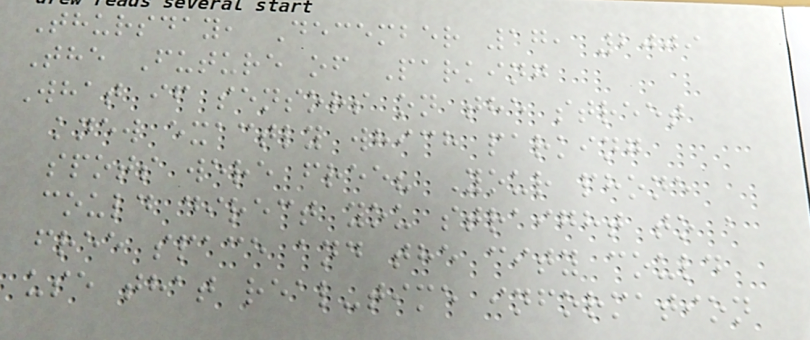Thursday, December 17, 2009
The Future of Parking
What if sensors on the street
knew exactly which parking
spots were free? Your phone
could direct you straight to a
free space and the city could
use that real-time information
